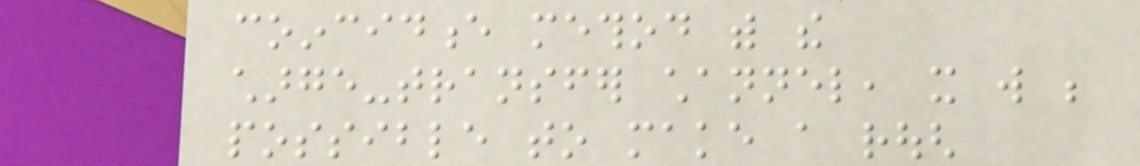coincidence method with the
charge-transfer channel, it will be
possible to make a rough
